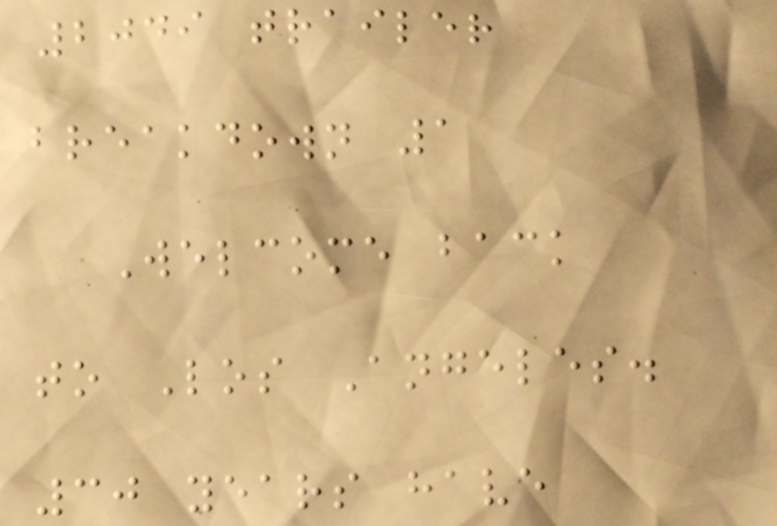2049 trailer
breakdown 1
Welcome back
to Los Angeles.
30 years have
